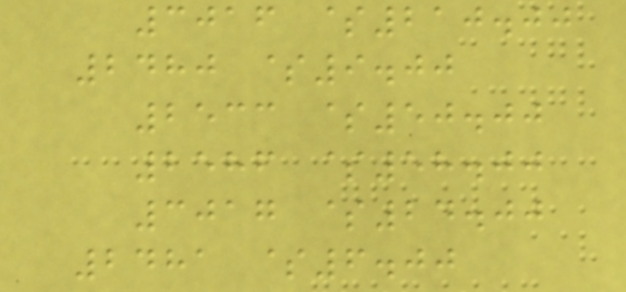3016 $210.00
2480 $9.00
2533 $50.00
2586 $58.00
3017 $24.00
2481 $6.00
